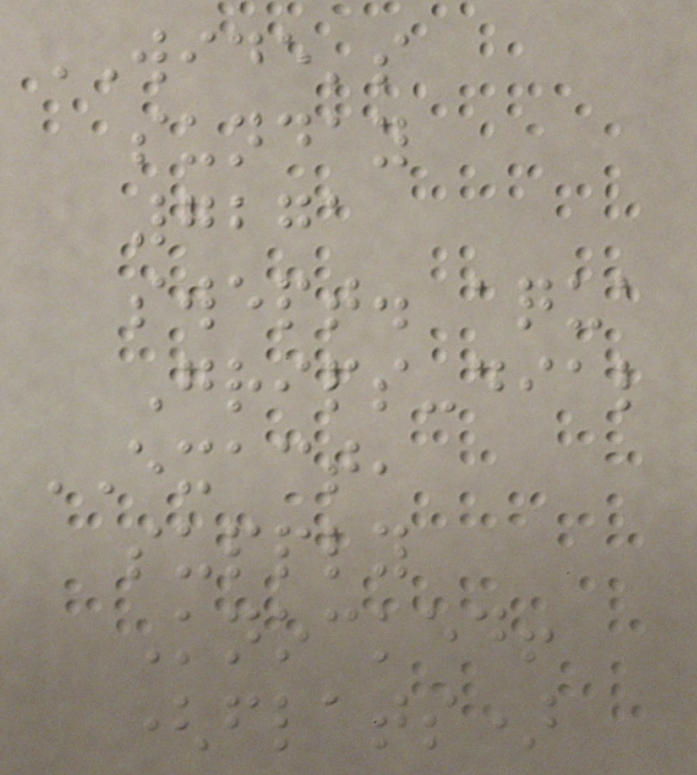WIDE's
sunday
7271
swept. aqua
Grips-dial
EXACT,
supply
Knocked!
(flats)
